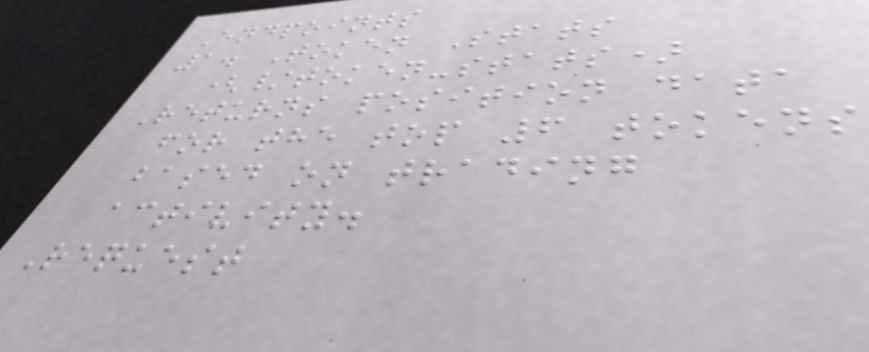Endpoints
1. Token Stats
(/token-stats)
Returns position data
for the top 6 tokens
based on trading
activity.
Request
